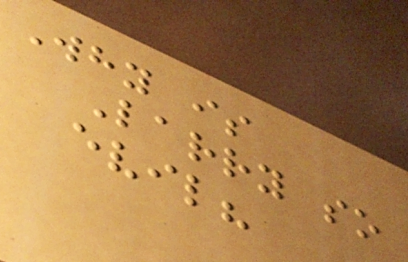Why is
Larry so
evil?
